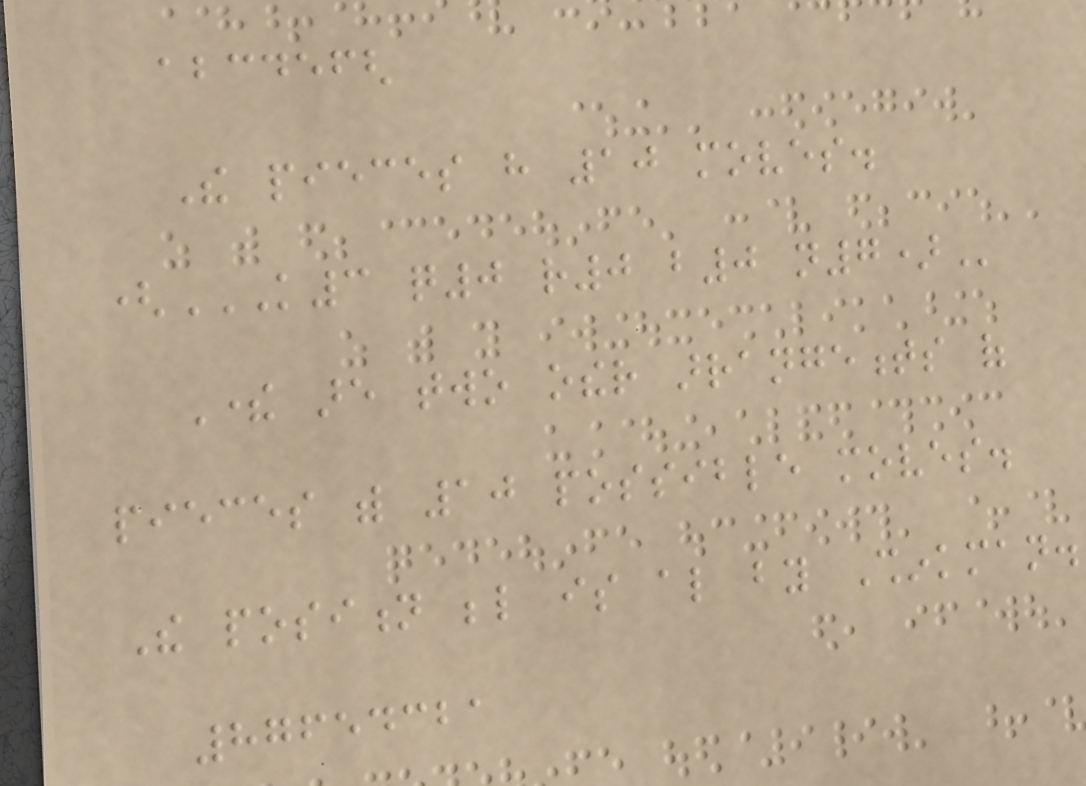abcdefgh
The pieces have 10 moves.
(K3 Q0 R0 B0 N7)
There are two other arrangements of
pieces with 10 possible moves.
The position below is also by Shinkman.
87654321
